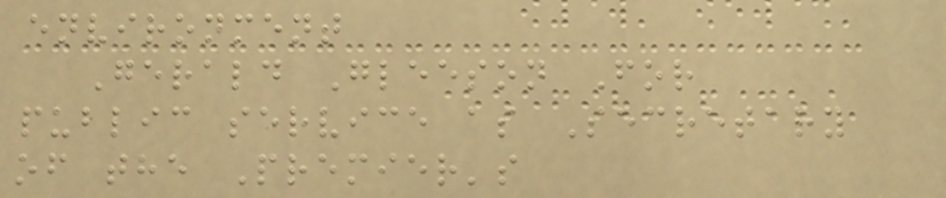environment
Gerald Gleeson For
public service as Secretary
of the Premier's
